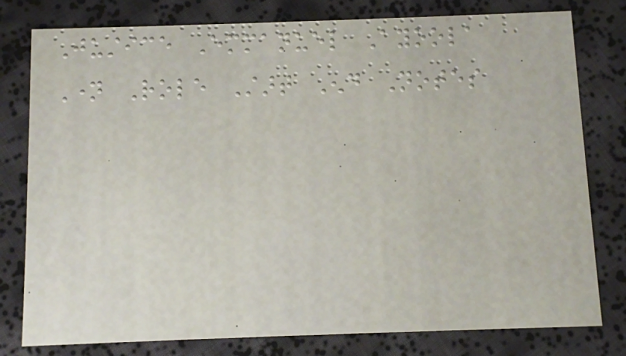Justice Emmanuel Ayoola
Name Role Start End Notes
